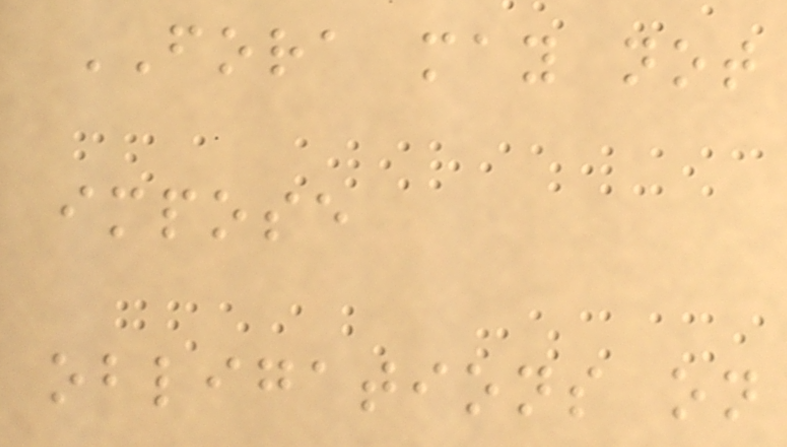FORA may not
impose
obligations on
